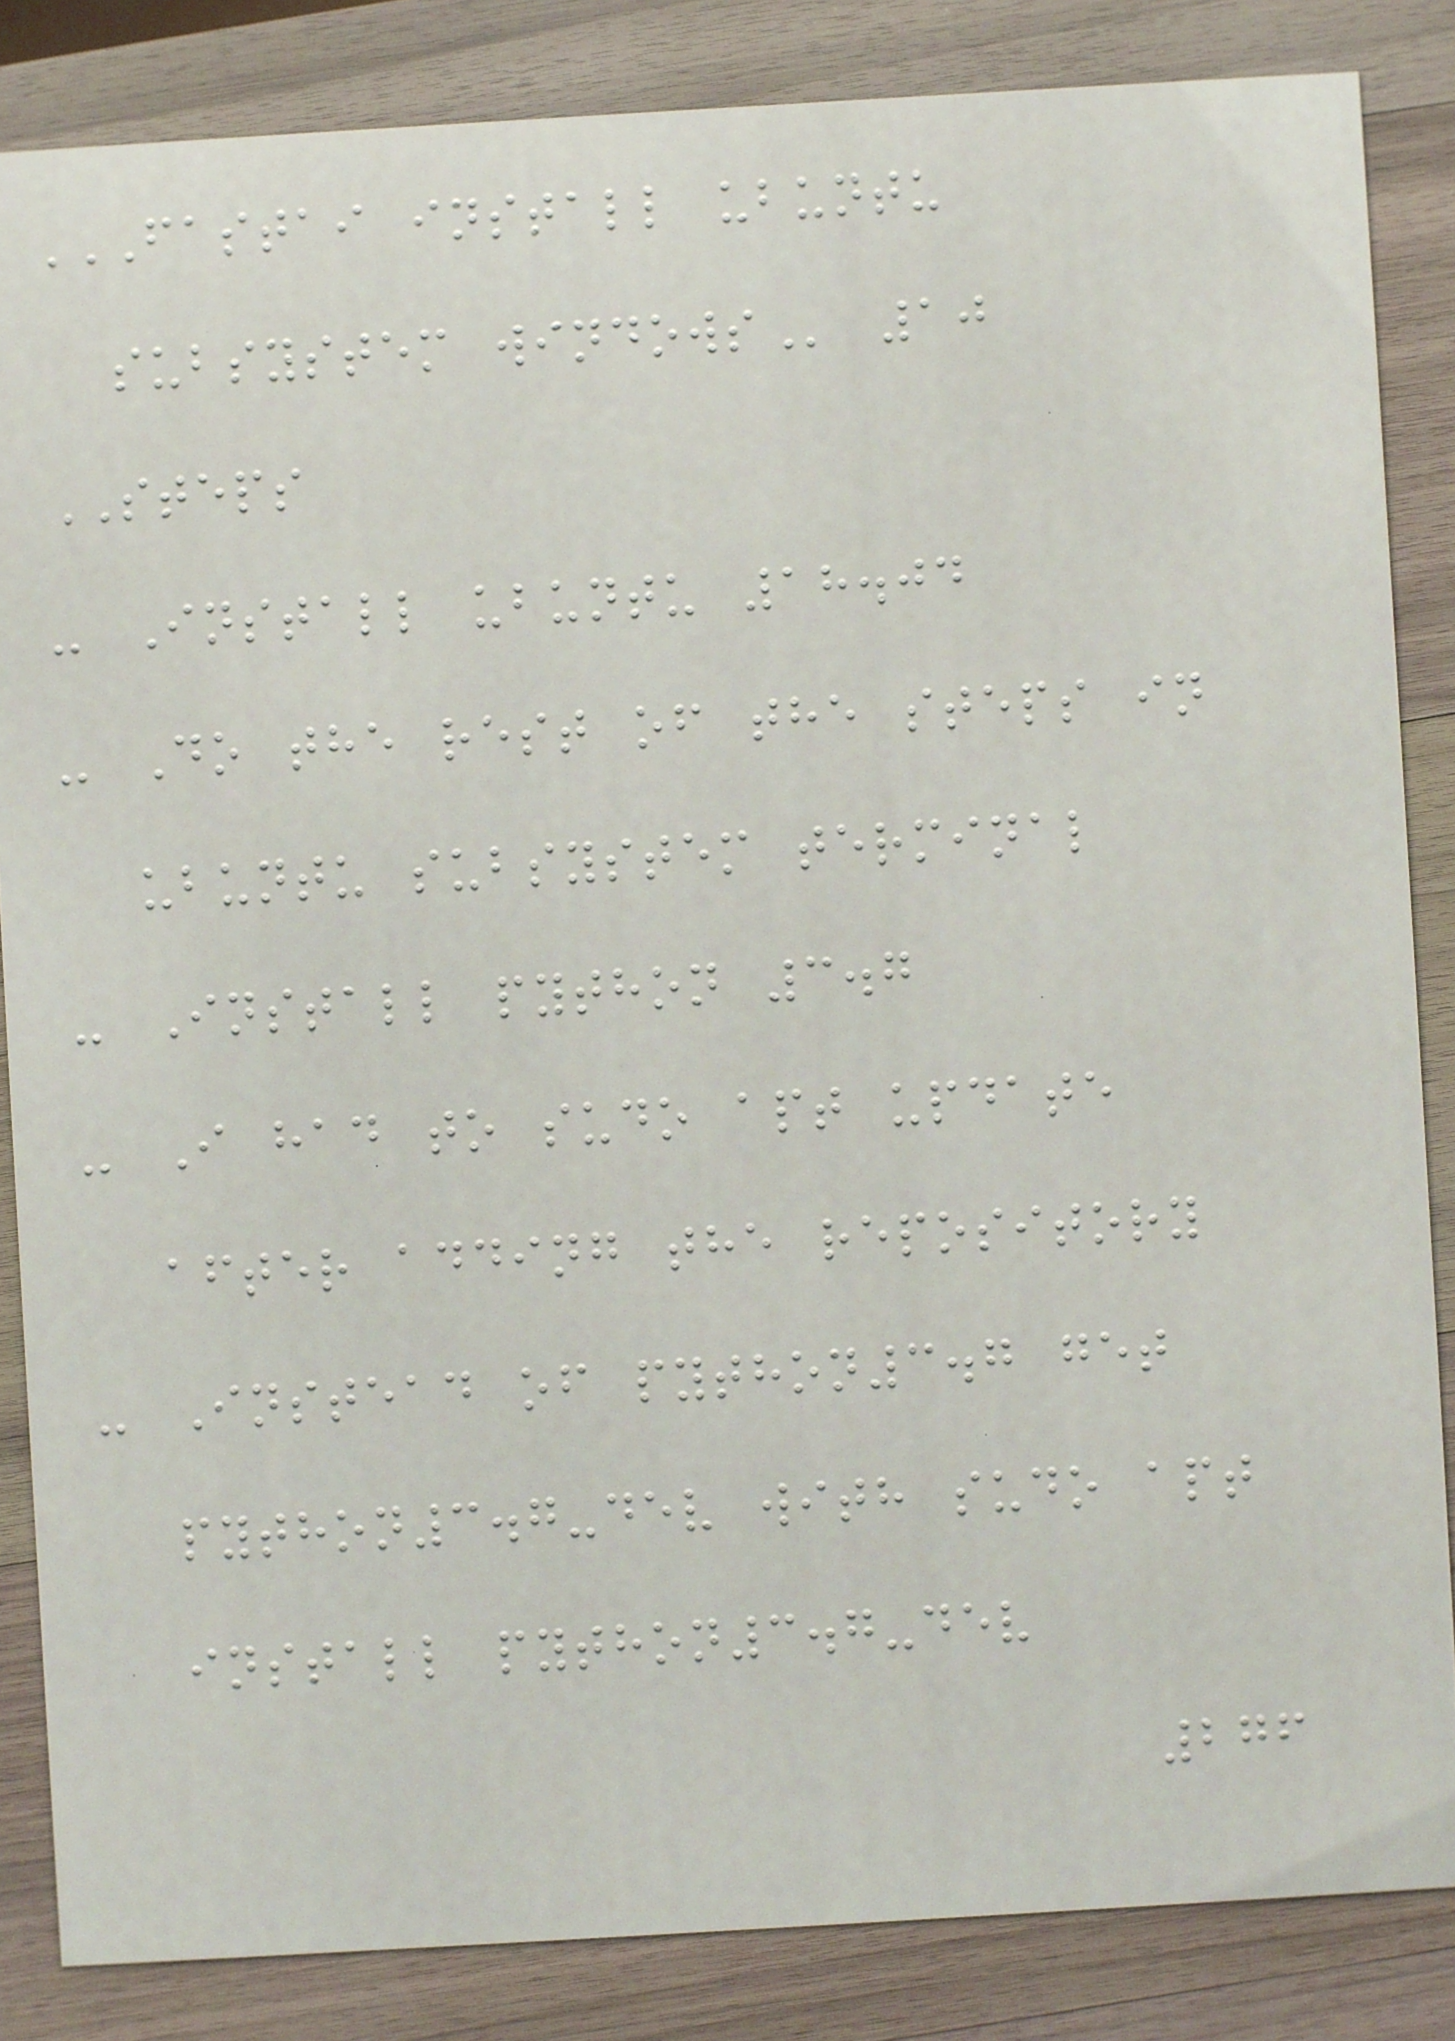FASTAI INSTALL UBUNTU
SUBSYSTEM WINDOWS 10
STEPS
- Install ubuntu 18.04
- Do the rest of the steps in
ubuntu subsystem terminal
- Install python 3.7
- I had to sudo apt update
after adding the repository
- Instead of python3.7 get
python3.7-dev with sudo apt
install python3.7-dev
276
